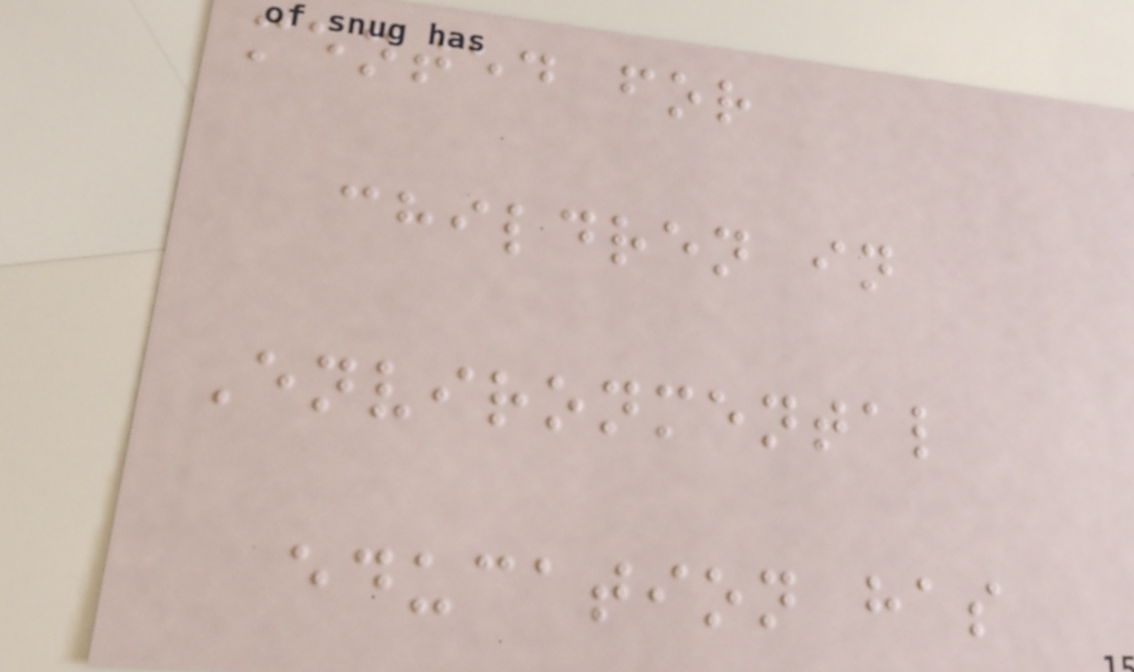mented for
children in
Environmental
education has
